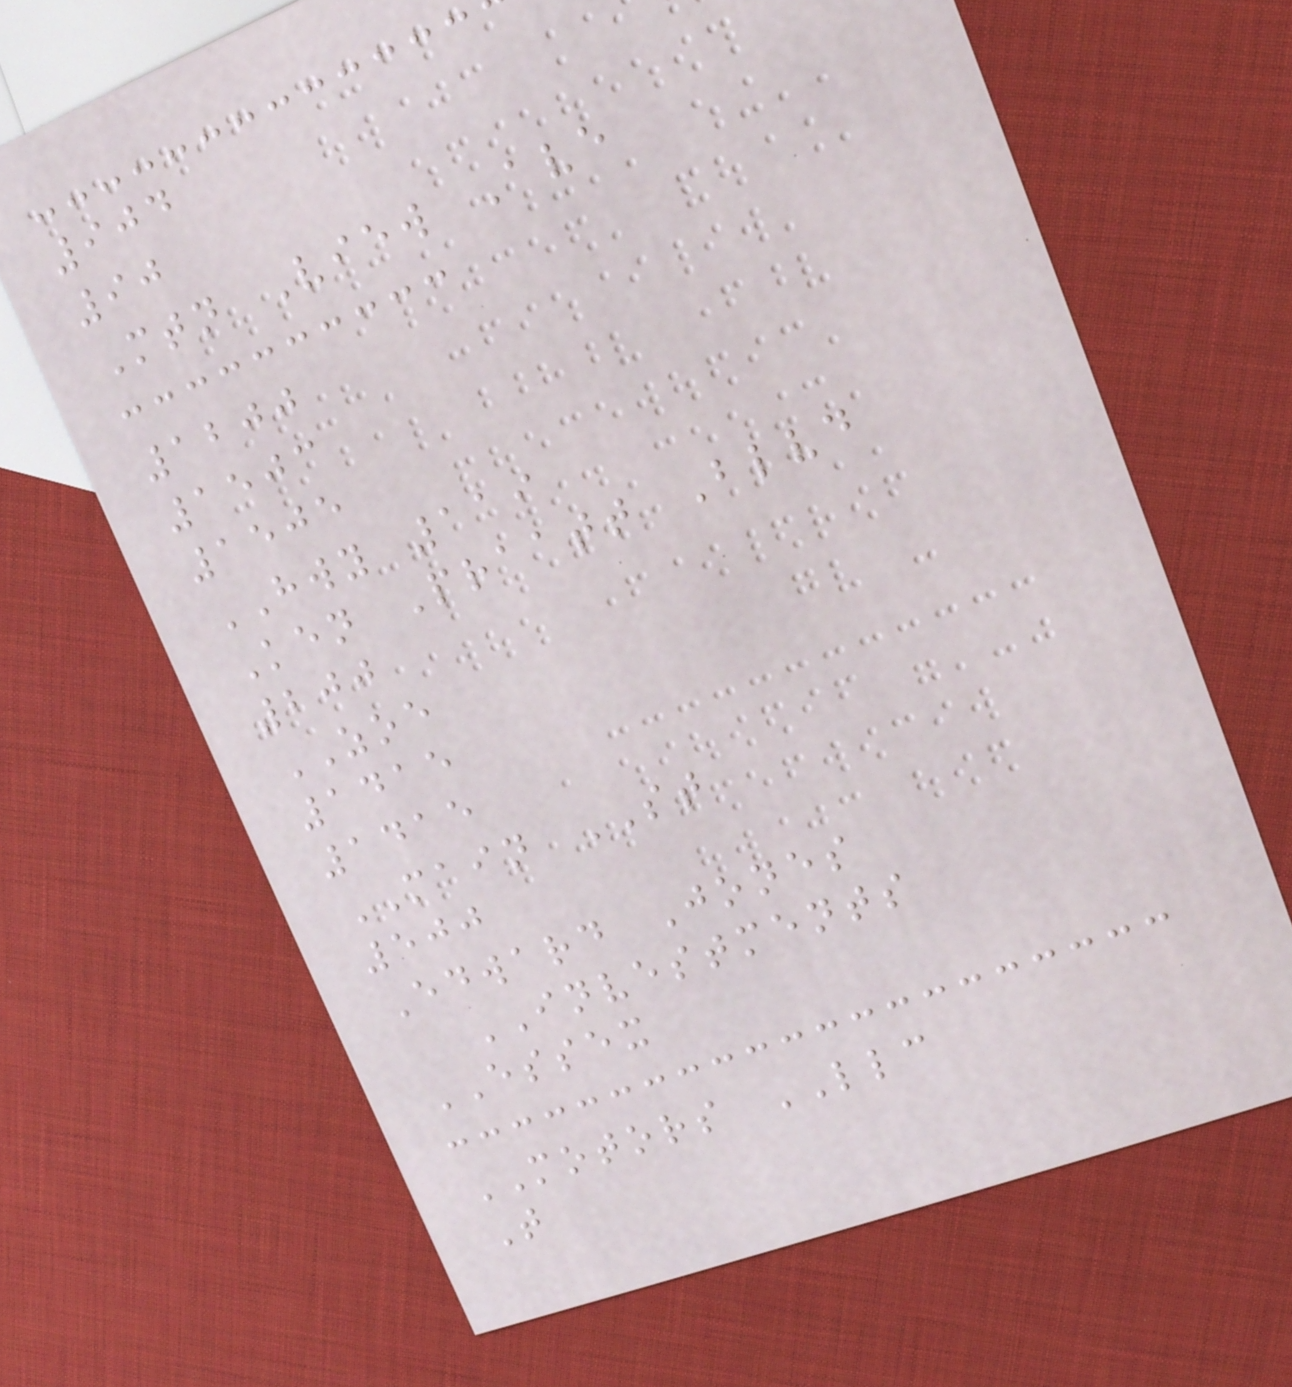904
90
Mtn View Ave
1200
1503
1505
HWY 119
Ken Praatt Blvd
200
ZOE
1415
1415
MAIN ST
500
Edward Jones
INVESTMENTS
ESSEX
MOTORS LLC
T
